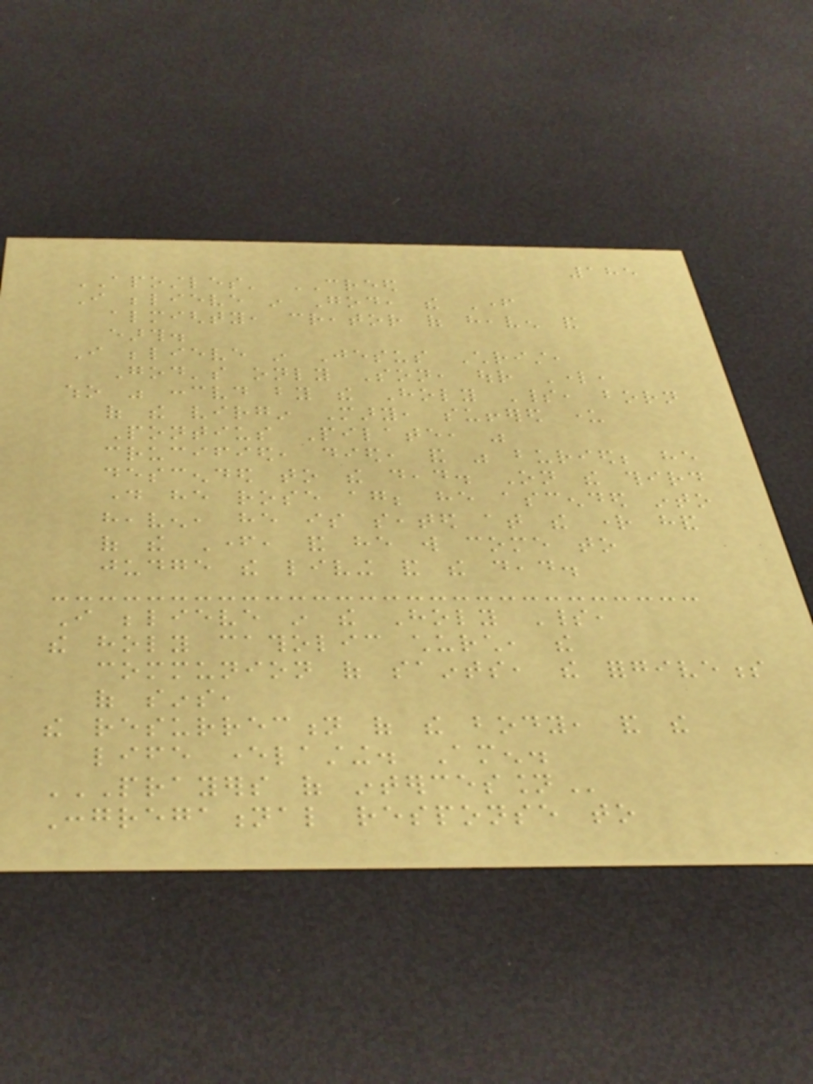185
APOSTLES' CREED
I believe in God, the Father
almighty, creator of heaven and
earth.
I believe in Jesus Christ,
God's only Son, our Lord,
who was conceived by the Holy Spirit, born
of the virgin Mary, suffered under
Pontius Pilate, was
crucified, died, and was buried; he
descended to the dead. On the third
day he rose again; he ascended into
heaven, he is seated at the right hand
of the Father, and he will come to
judge the living and the dead.
I believe in the Holy Spirit,
the holy catholic church, the
communion of saints, the forgiveness
of sins,
the resurrection of the body, and the
life everlasting. Amen.
PRAYERS OF INTERCESSION
Congregational response to
